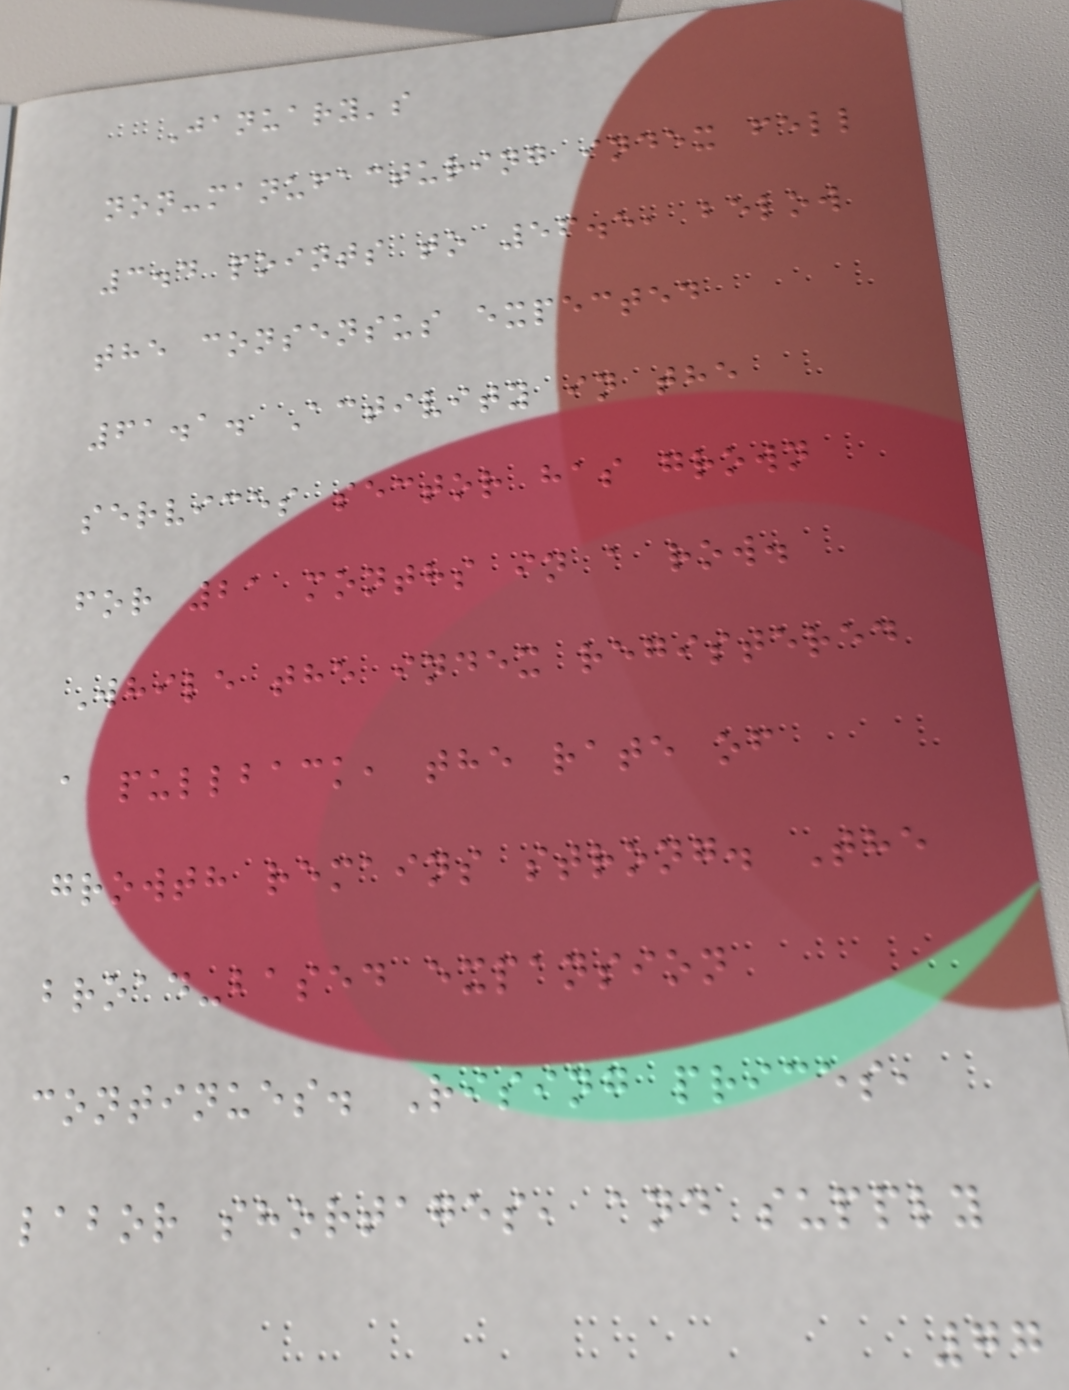January's
non-manufacturing index fell
3.4 points to 56.5, below
the consensus expected
61.1. Activity in the
services sector has grown
for 21 months in a row.
While the index registered
a pullback, the rate of
growth remains strong. The
broad-based expansion
continues. Rising prices,
labor shortages, and supply
77
